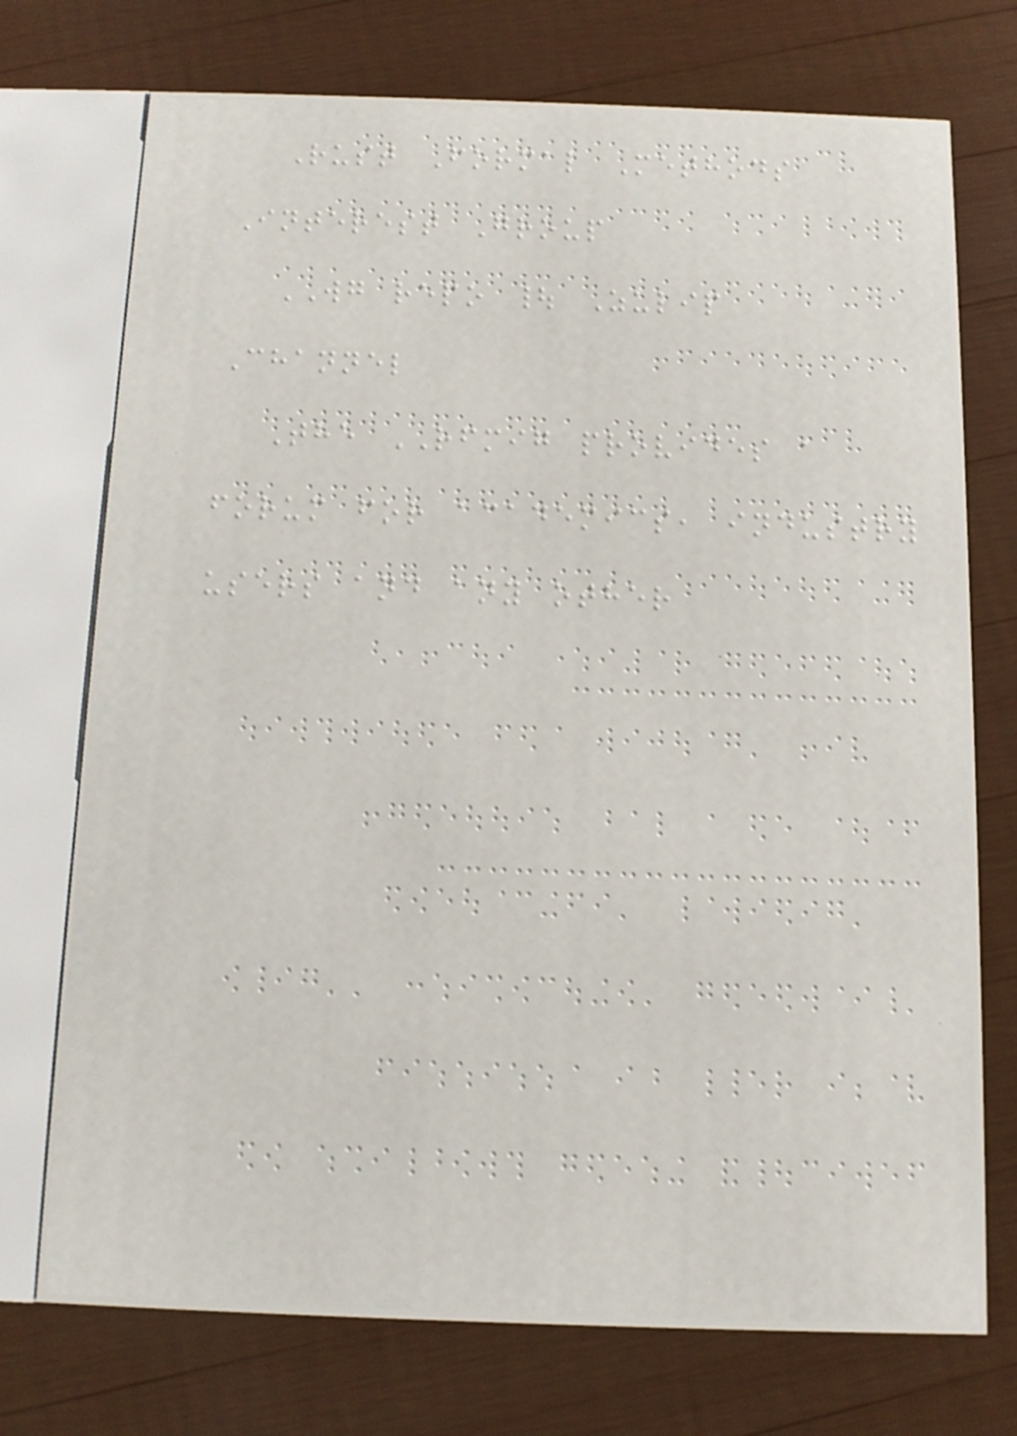Rust Formal Methods
Interest Group
WG repo | Zulip
Channel
The RFMIG provides a
forum for academics, industry
users and any other
